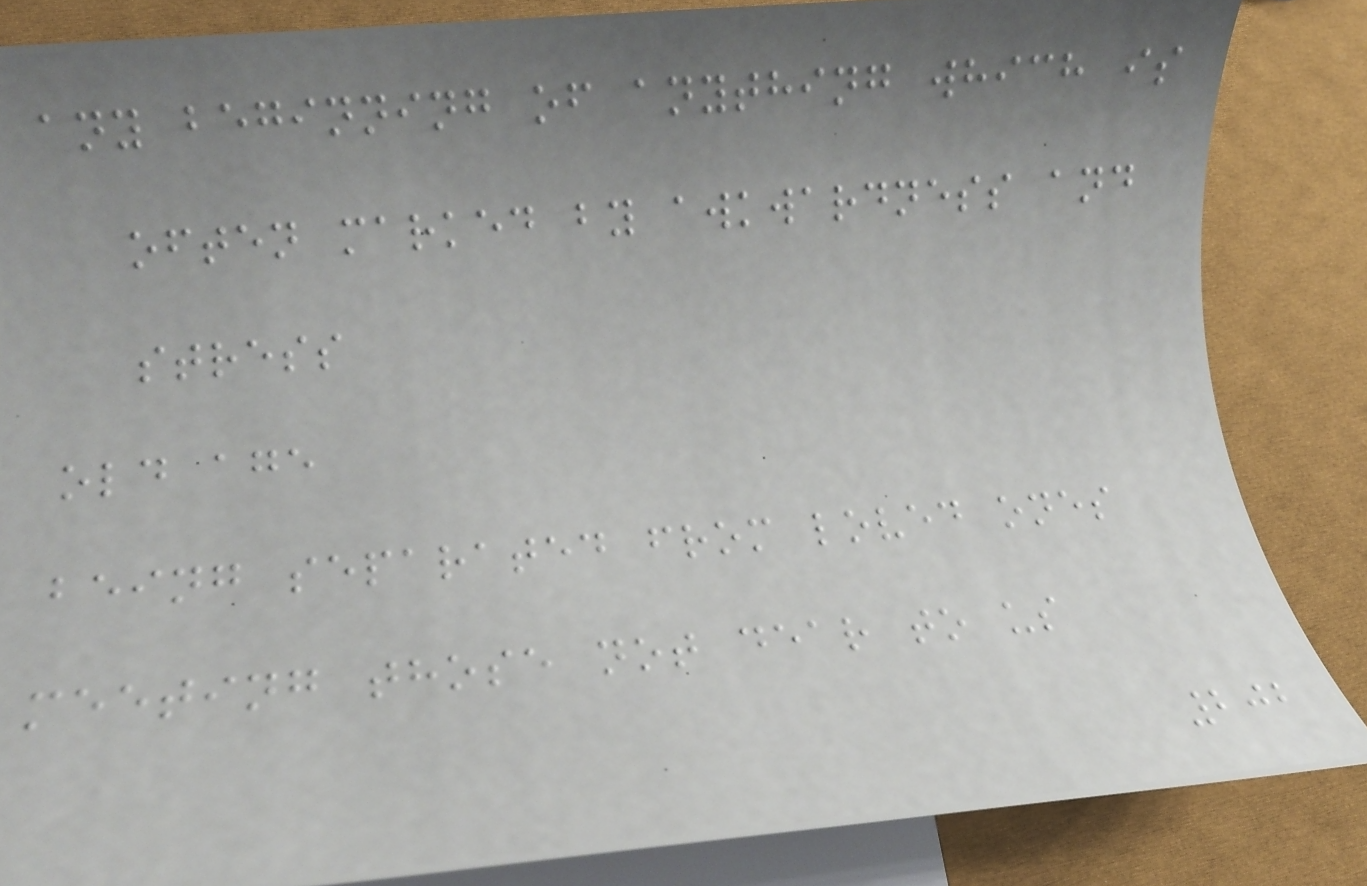any beginning of anything which is
often marked by awkwardness and
stress
old age
being separated from loved ones
meeting those not dear to us
202
